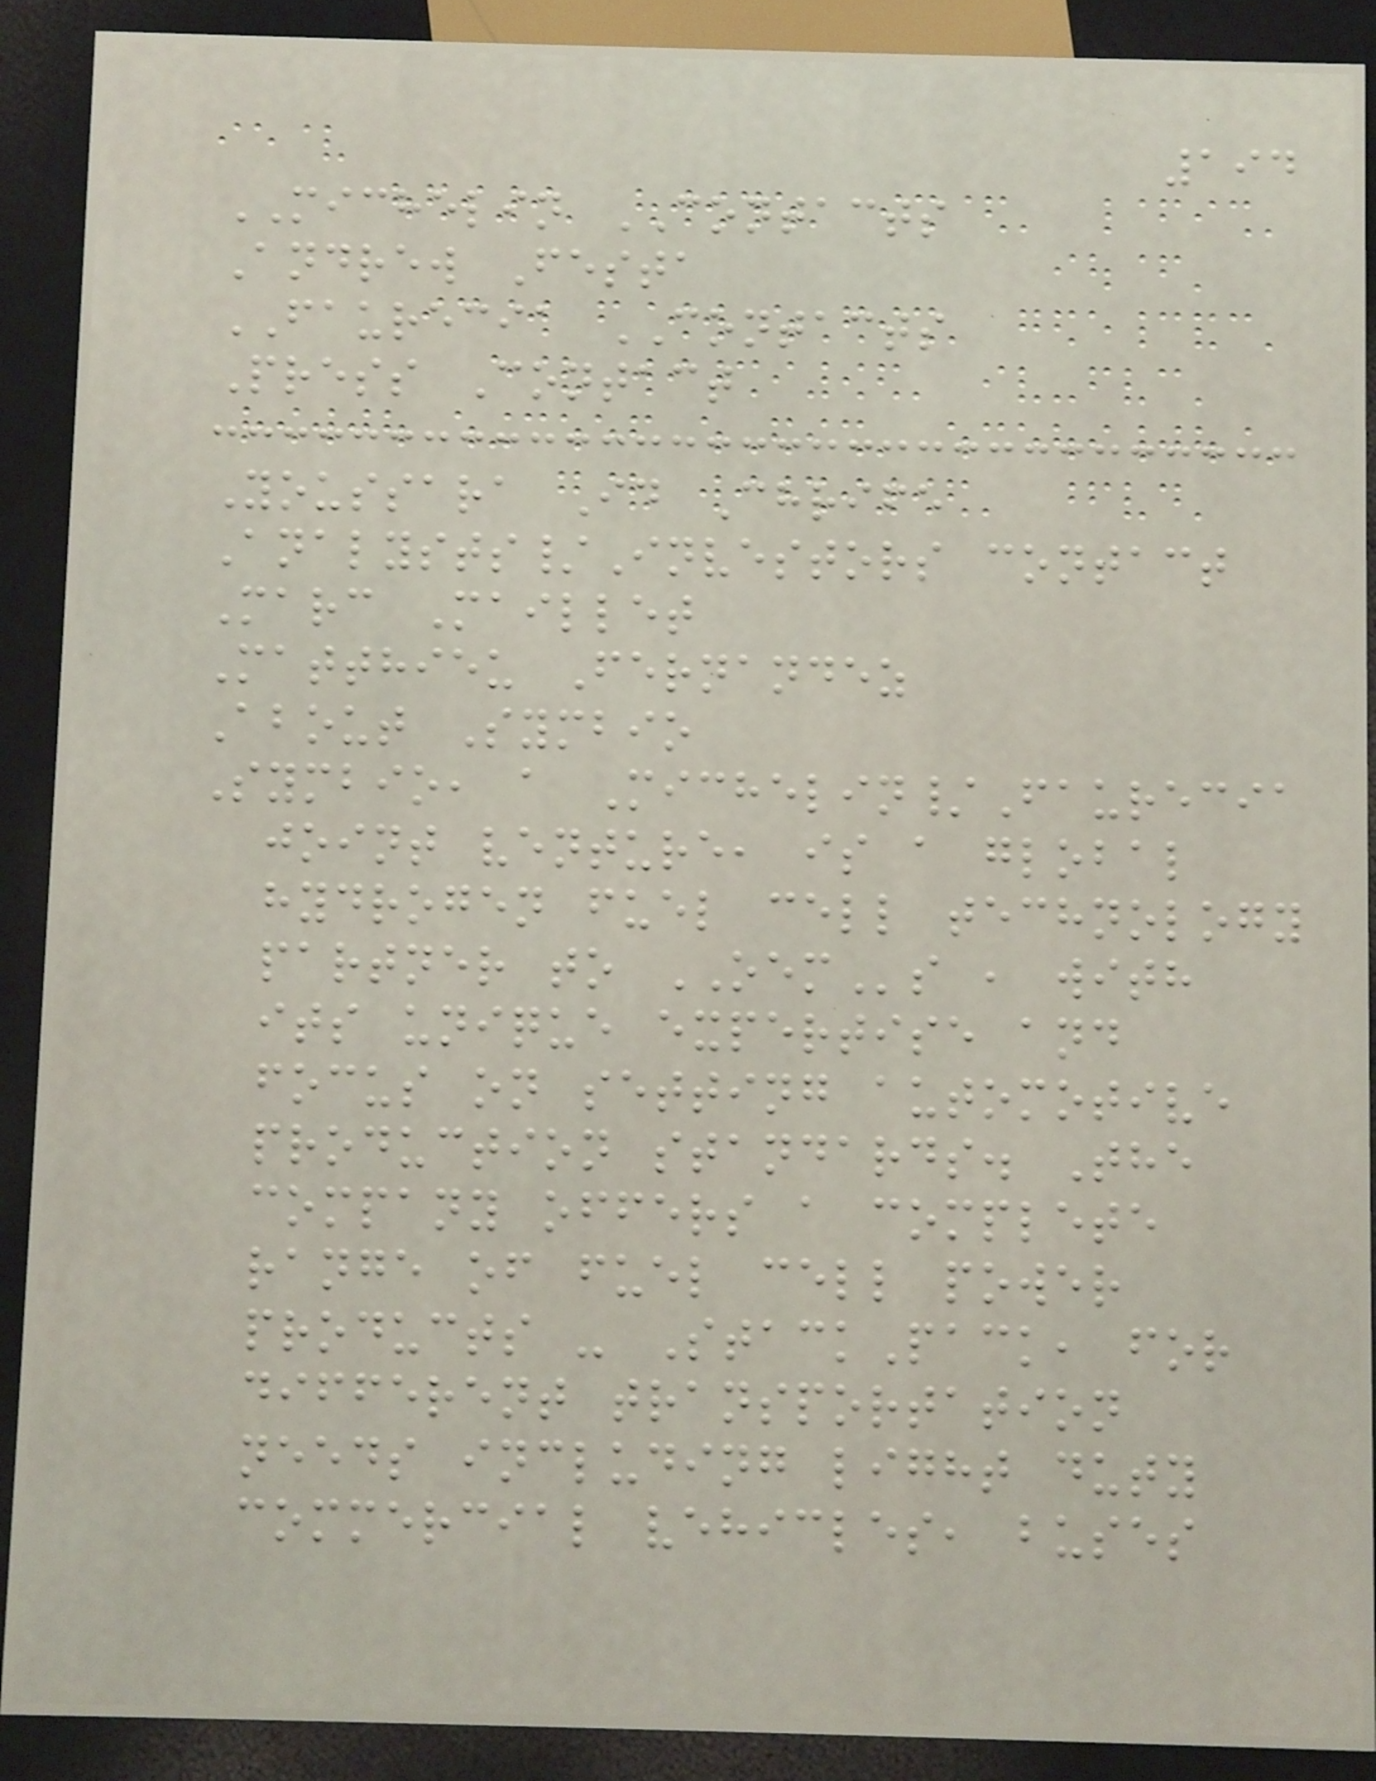194
MICHELIN CONTACTS
Andrew Festa
FAURECIA CONTACTS
Press Contact
Youssara Id Chrife
Analysts/Investors contact
Marc Maillet
Matthieu Fernandez
About Symbio
Symbio, a Michelin/Faurecia
joint venture, is a global
hydrogen fuel cell technology
partner to OEMs , with
its unique expertise and
focus on setting automotive
production standards. The
company offers a complete
range of fuel cell power
products - StackPack, for
different transportation
needs including light duty
commercial vehicles, buses
